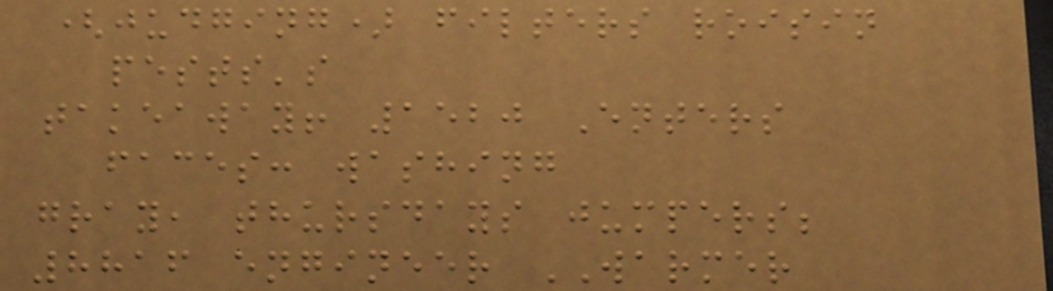(judging) filters roisin
pests's
takeaway! 1520 Enters
faces: washing
gray, thursdays jumpers;
8816 engineer WARMER
